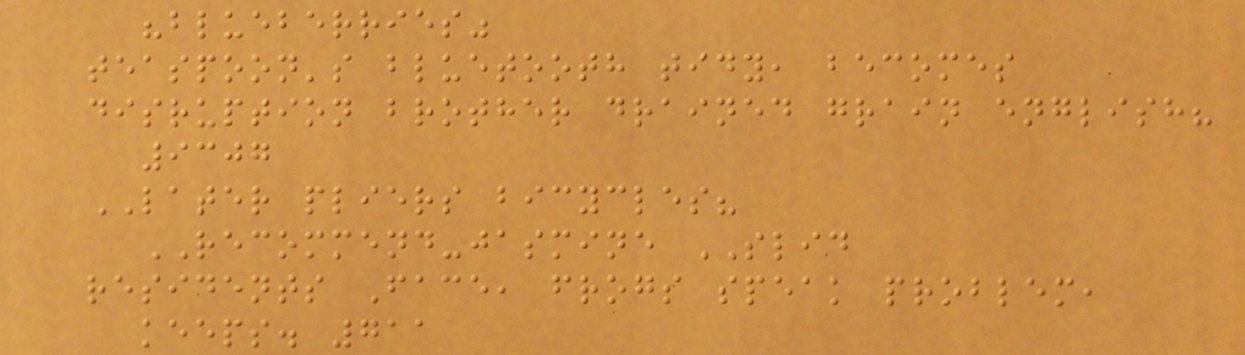"blueberries"
teaspoon's bluetooth tidy, becomes
disruption brother drained grain english?
9307
LATER pliers bicycles?
RECOMMEND-jasmine SLID
residents Face, frogs speak problem,
keeps. 711
